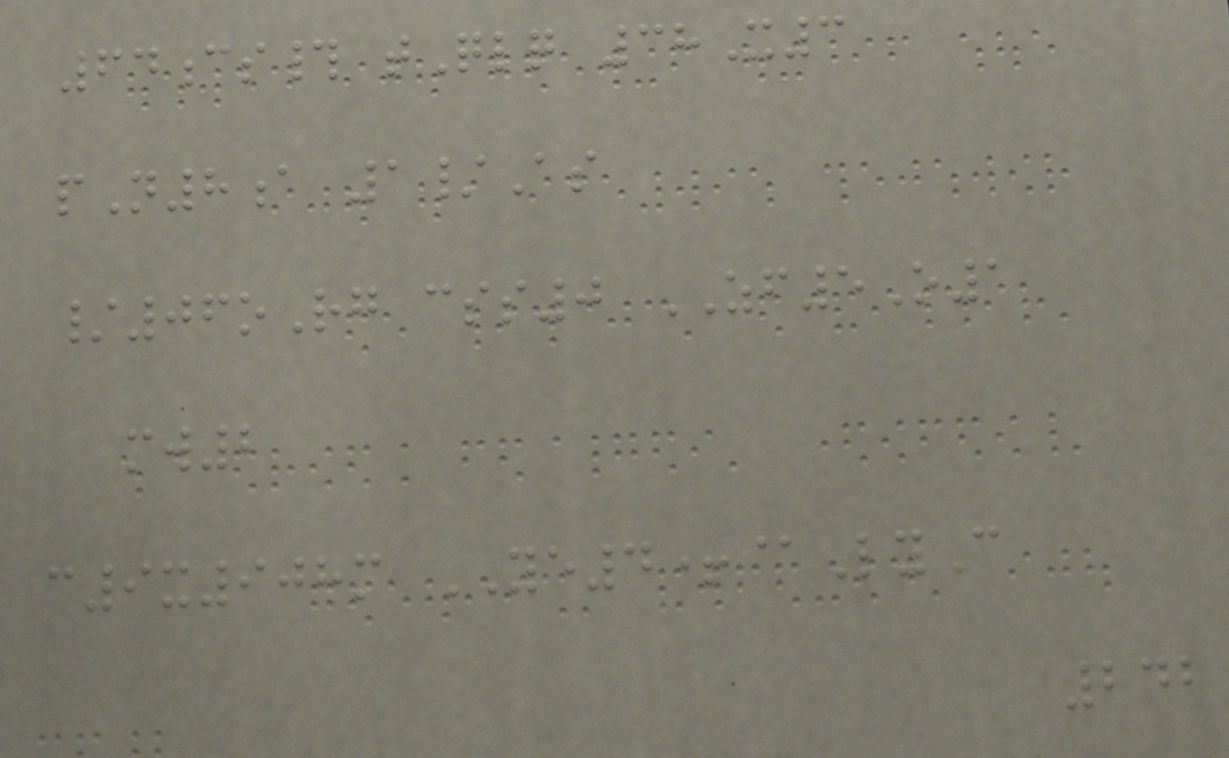64cs# tQlq 38X3
pN8a 1/As
/06oRg css0 ZF5O1
mw2
c9x908m YE4+@LyC
242
